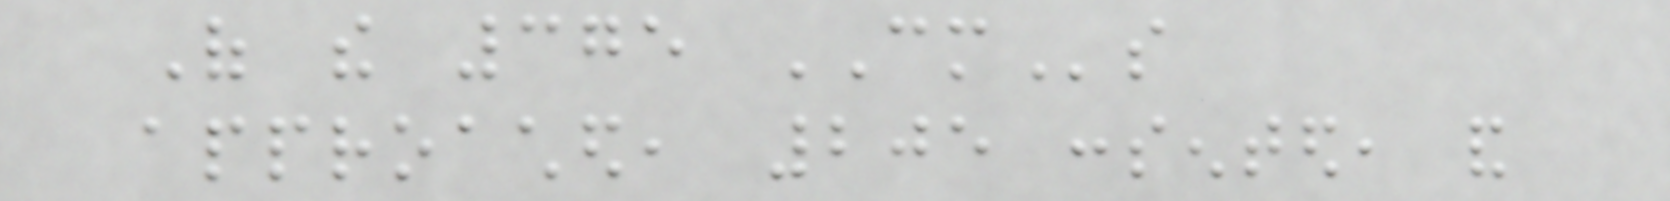Of the 375 CMs
approached, 205 consented, and
